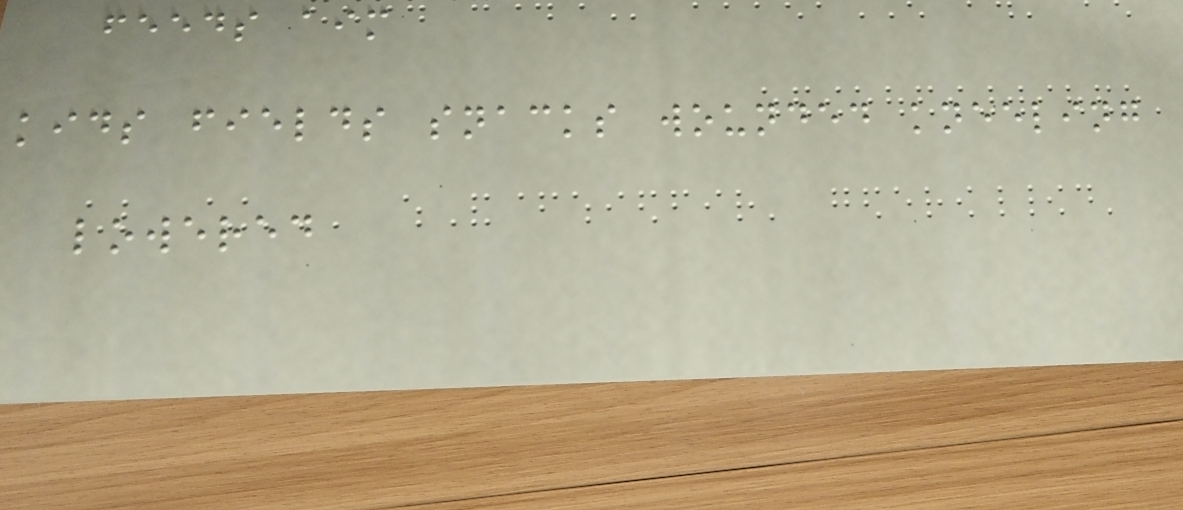feeds aim
kids fields snacks wounded kneeling
lowered
